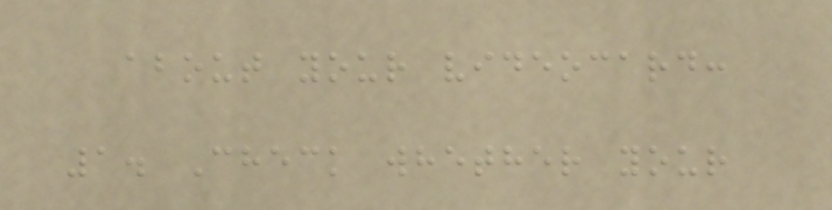about your videocard:
1. Check whether your
